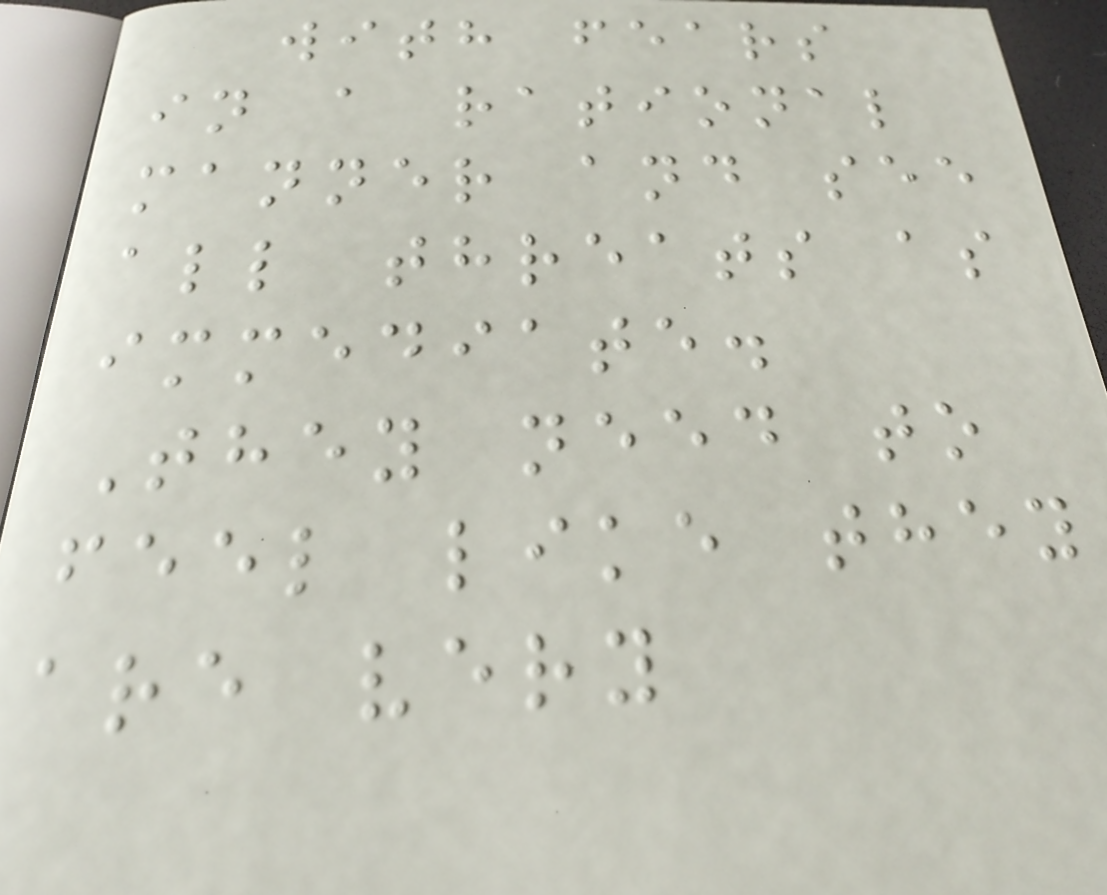with fears
in a rational
manner and see
all threats as
immediate.
They need to
feel like they
are very
